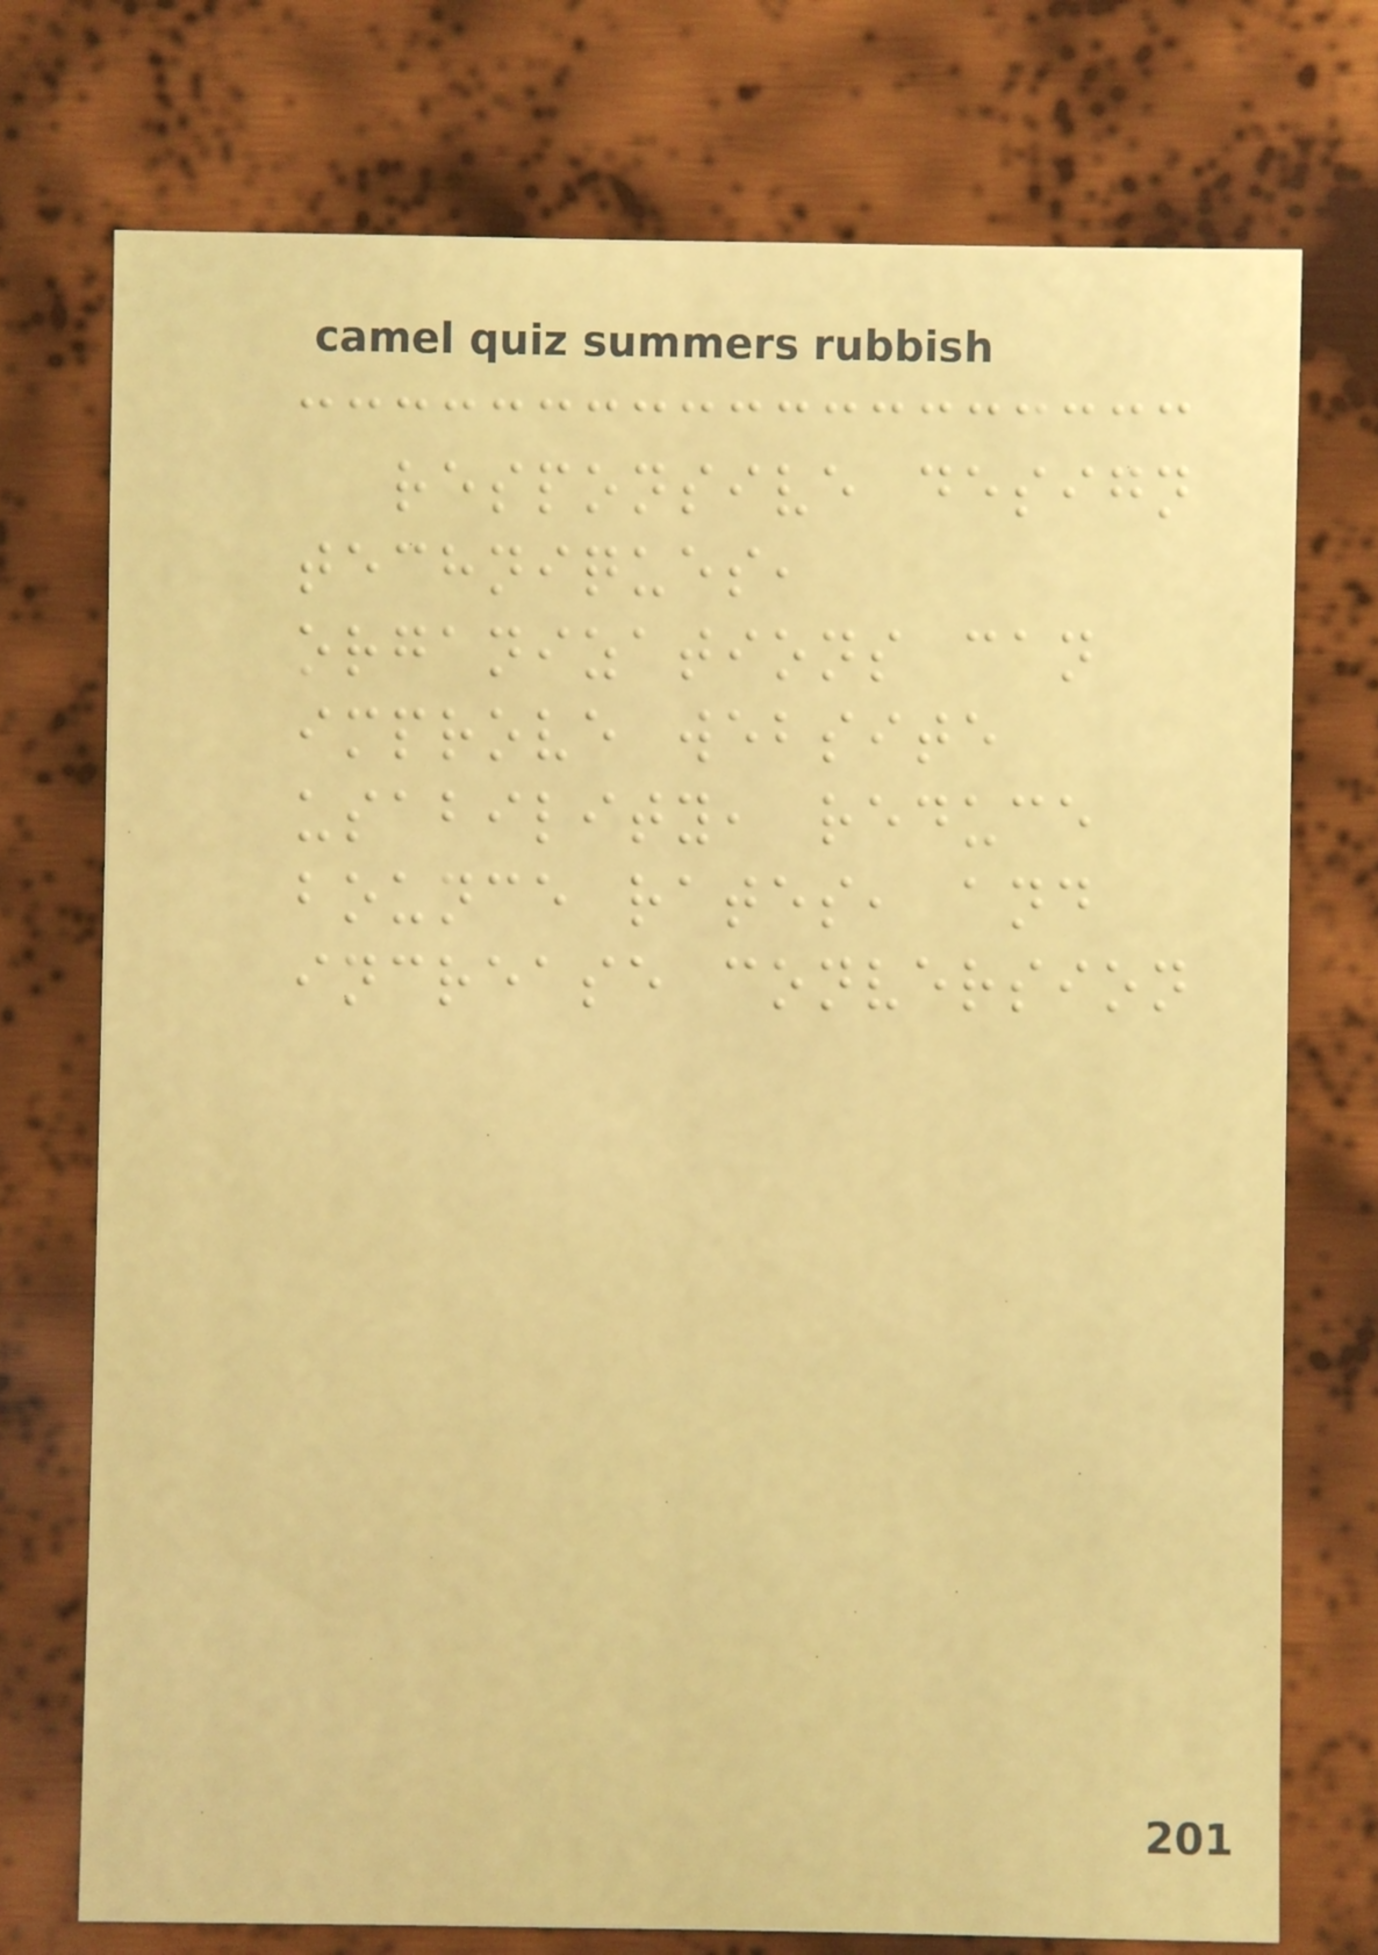responsive design
techniques,
organizations can
improve website
usability, reduce
bounce rates, and
increase conversion
